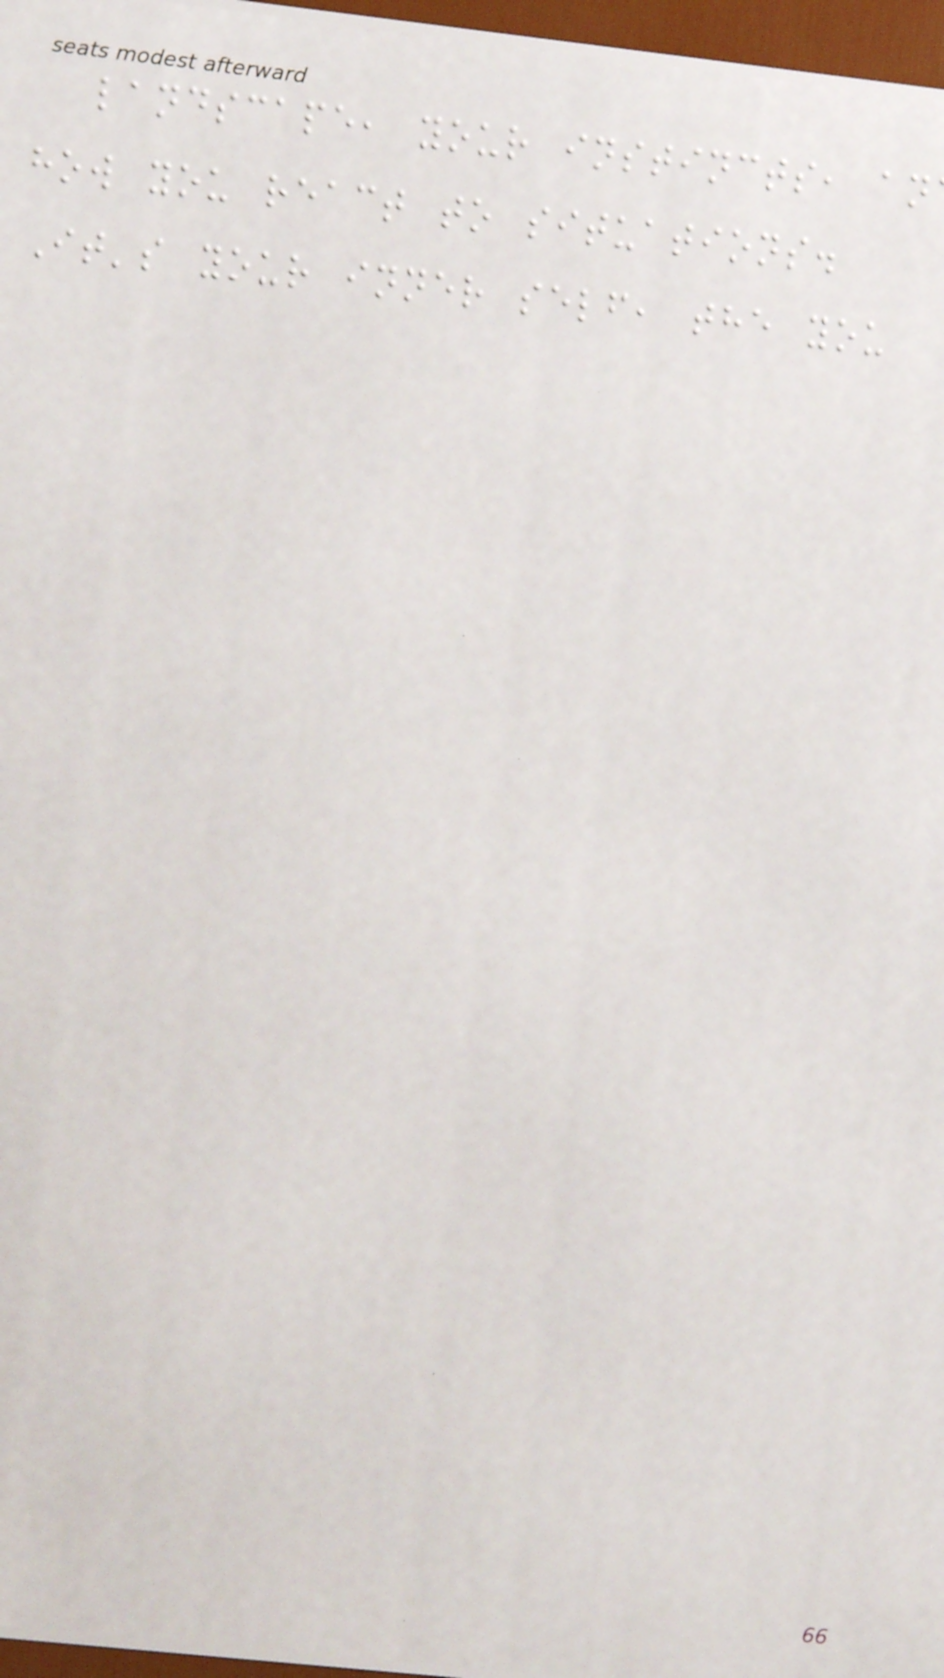landscape, your instincts, an
how you react to situations.
It's your inner self, the you
